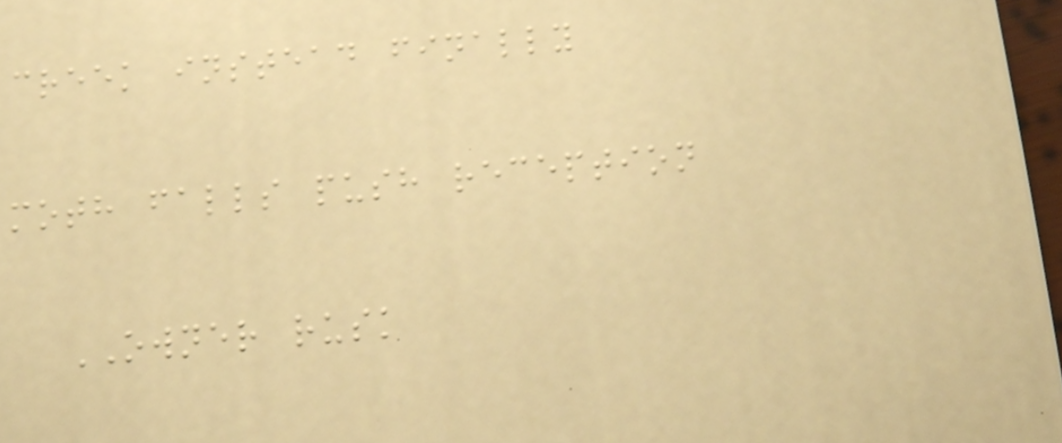creek instead finally
moth falls push reception
OWNER rusk
